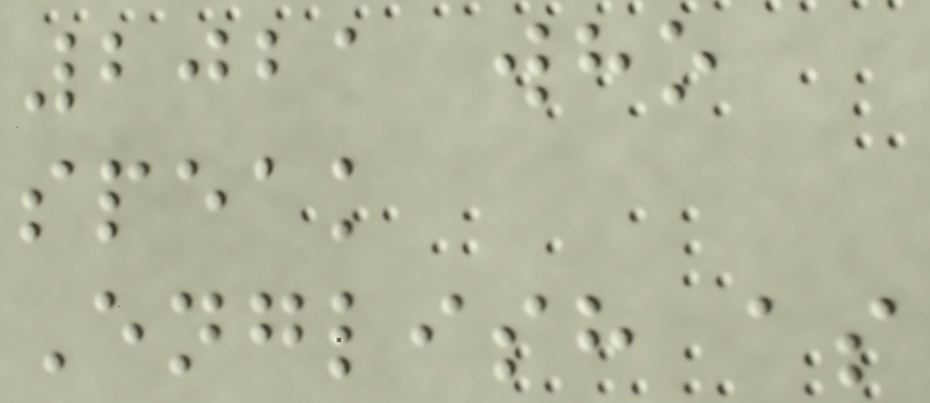2021 who
speak
English as
